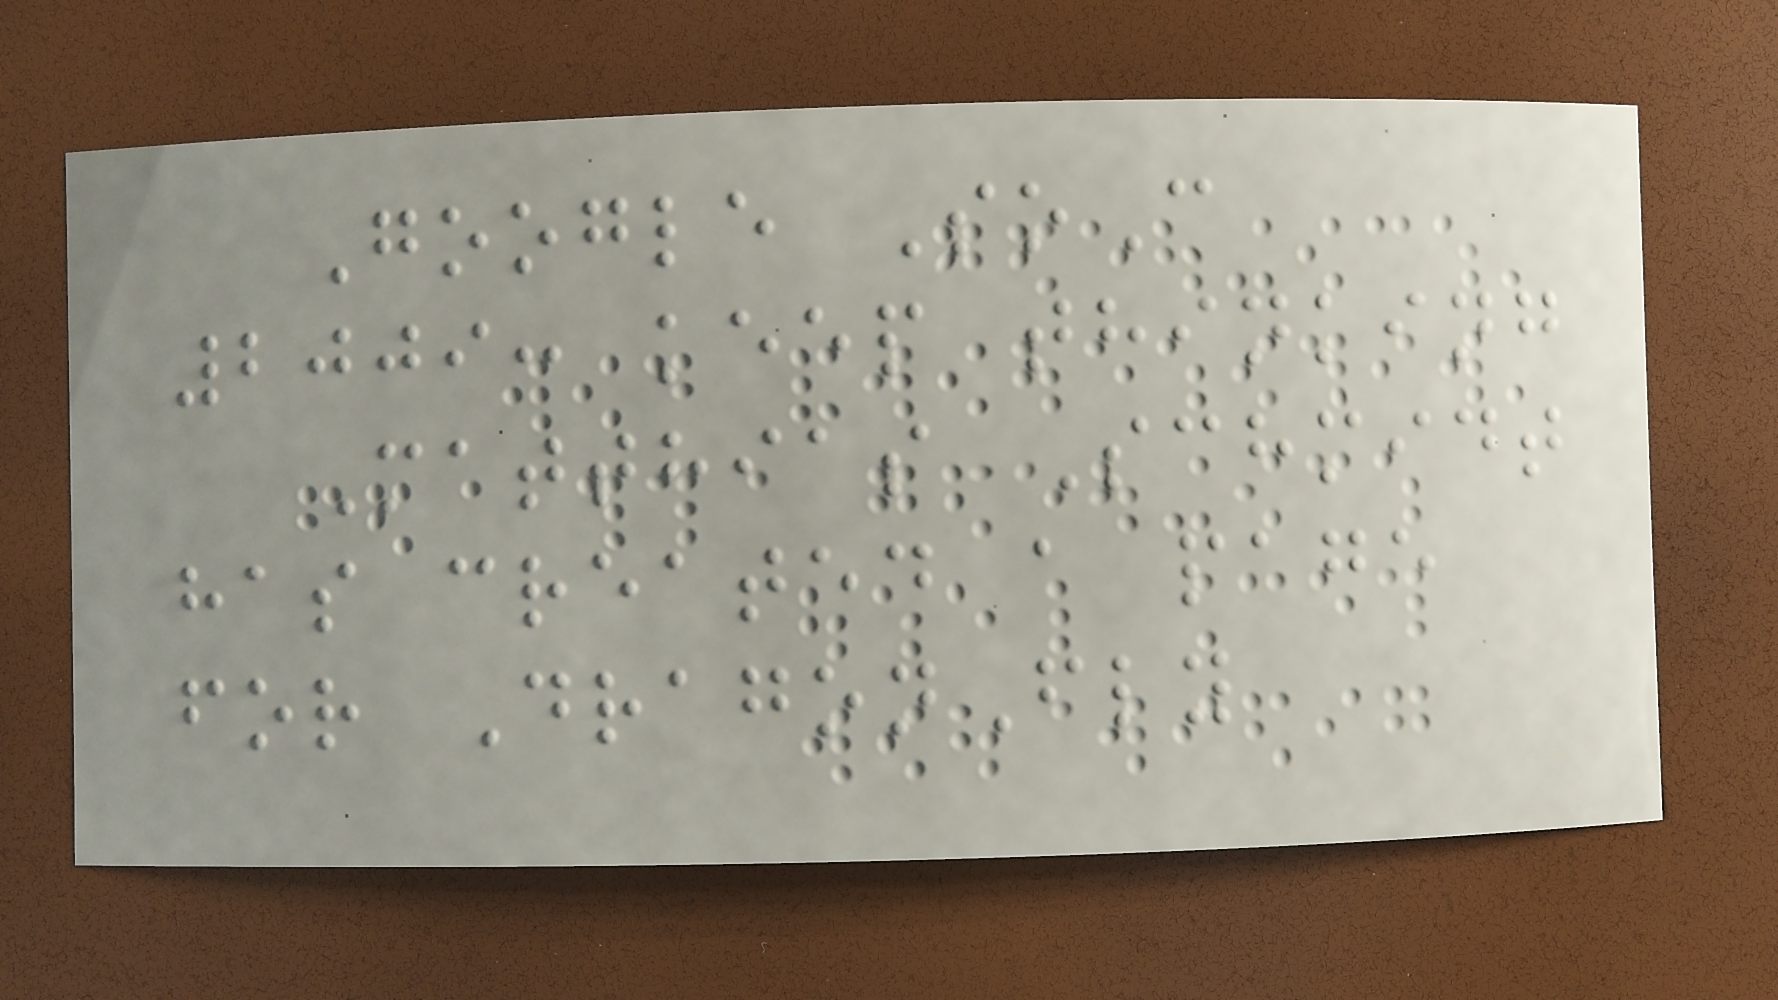Google SoC
2009: keep thinking
Matthias Schmidt
has created a page
for DragonFly
